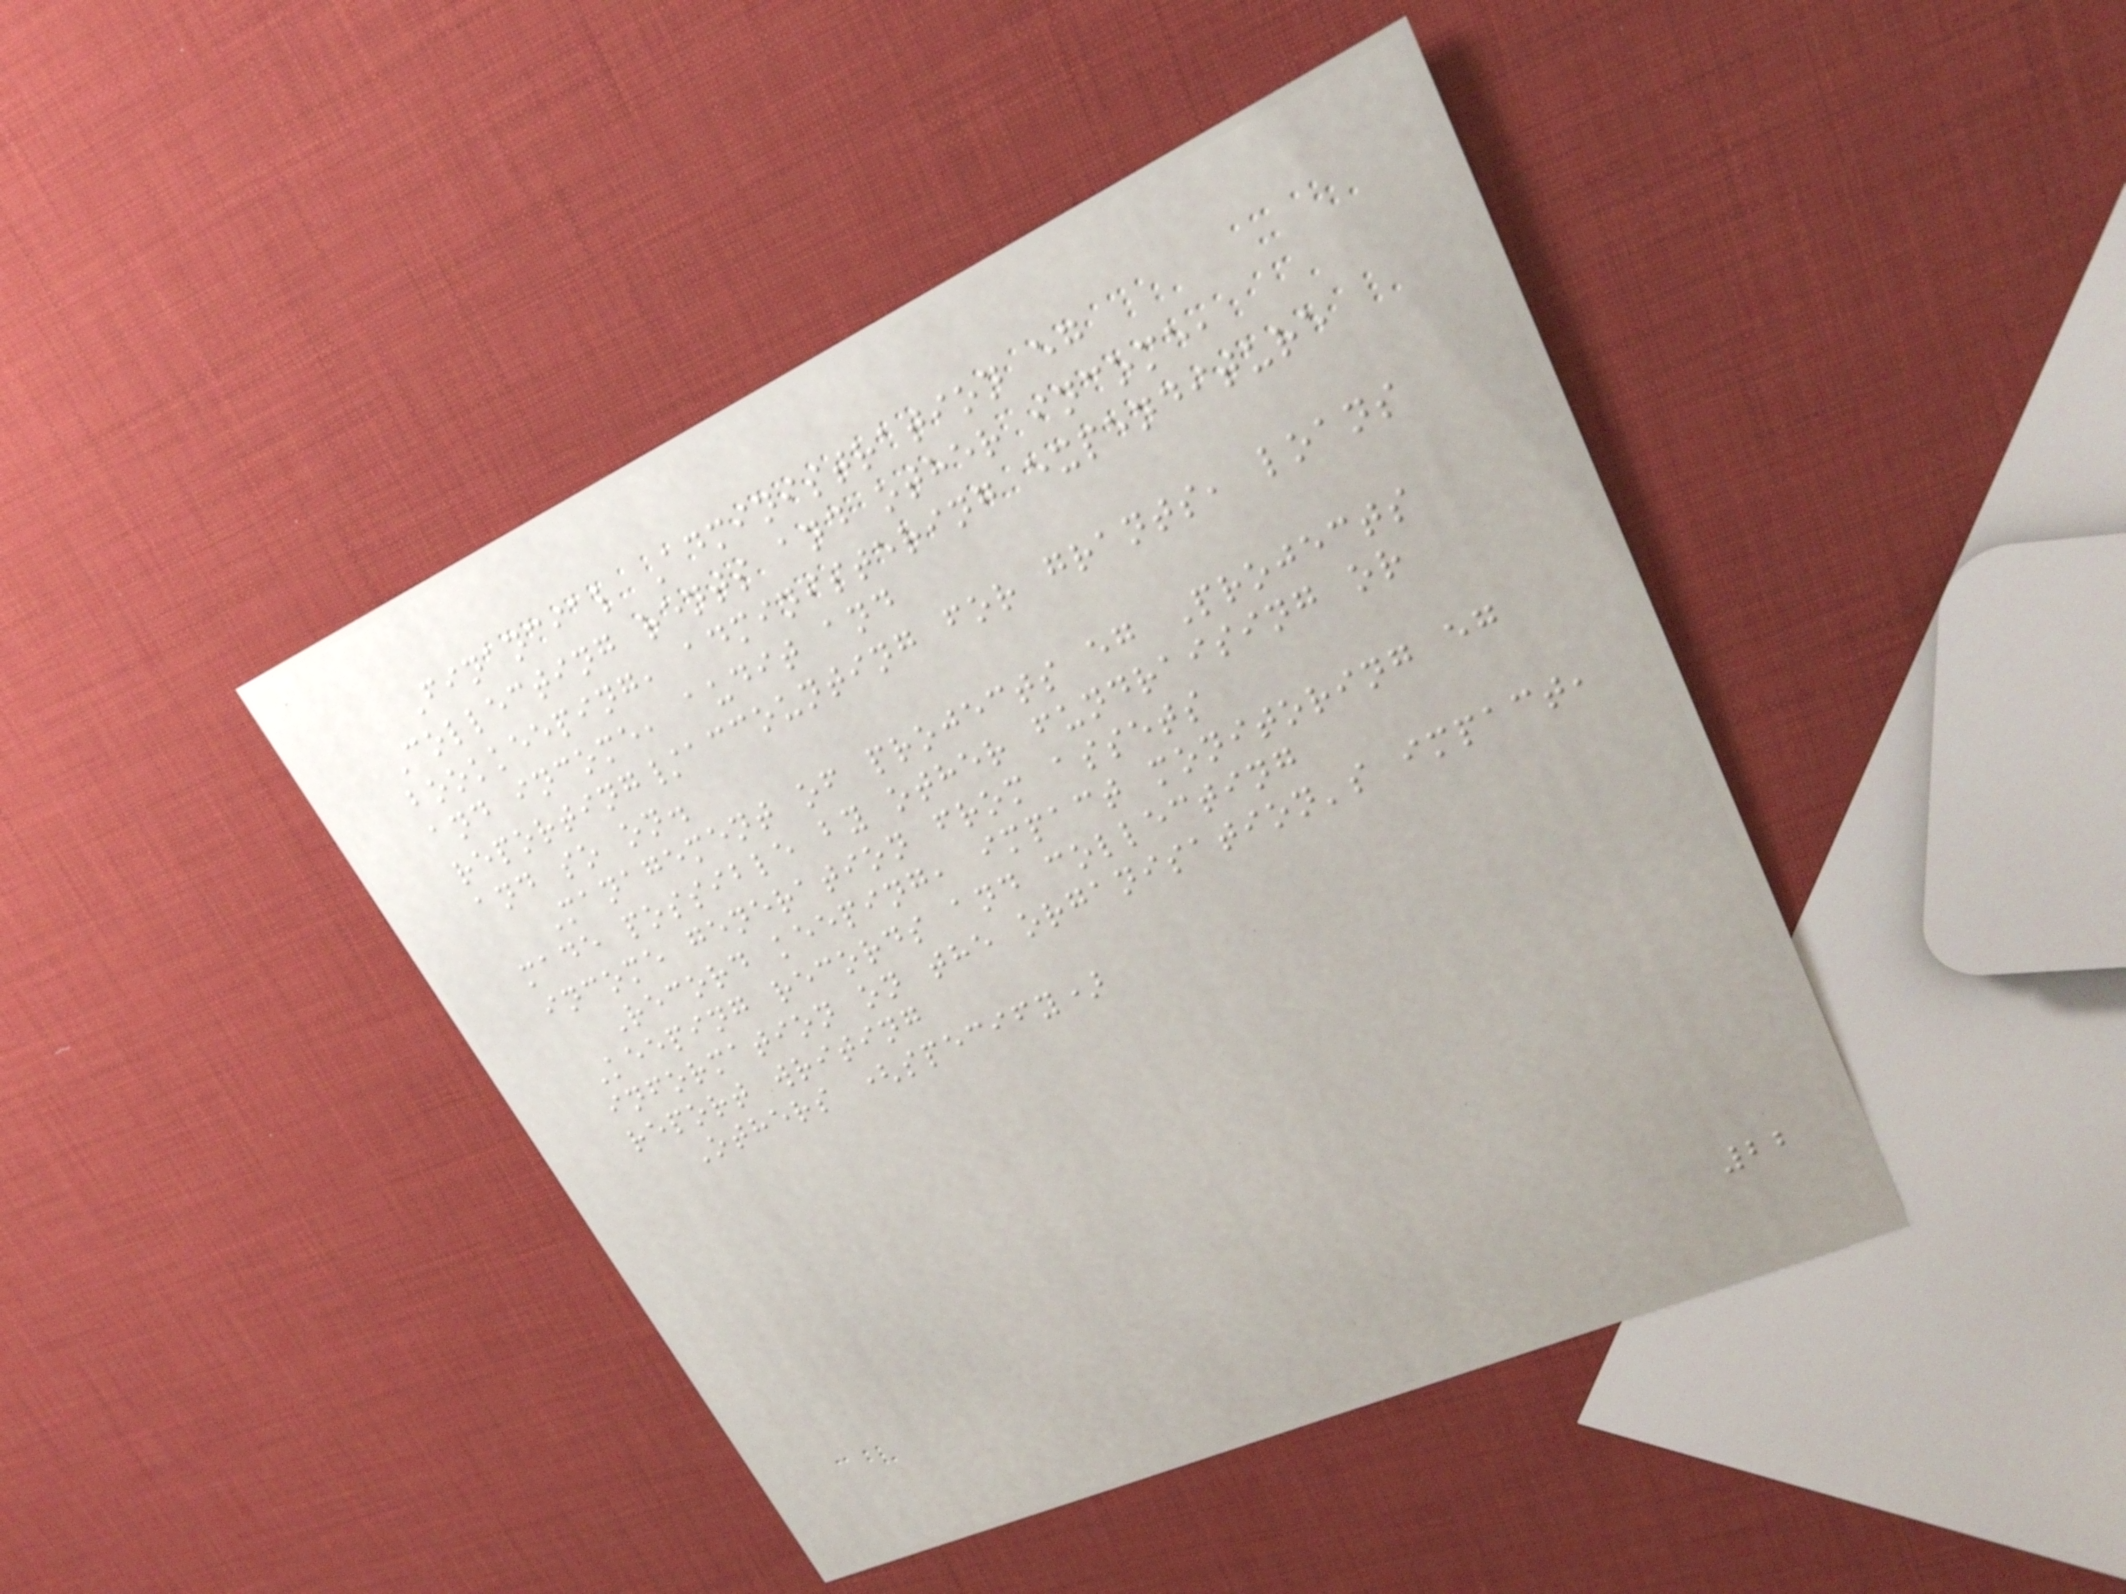Financial Administration eg
Collecting rents and other income,
bookkeeping, administering expenditure
and income, audit and
reporting/accounting for grants, loans
and so on.
Management of projects eg Projects
made possible by other fundraising or
income generation from assets
Record keeping, impact monitoring eg
Keeping records and collecting
information on the organisation's impact,
report writing
Others (specify)
22
